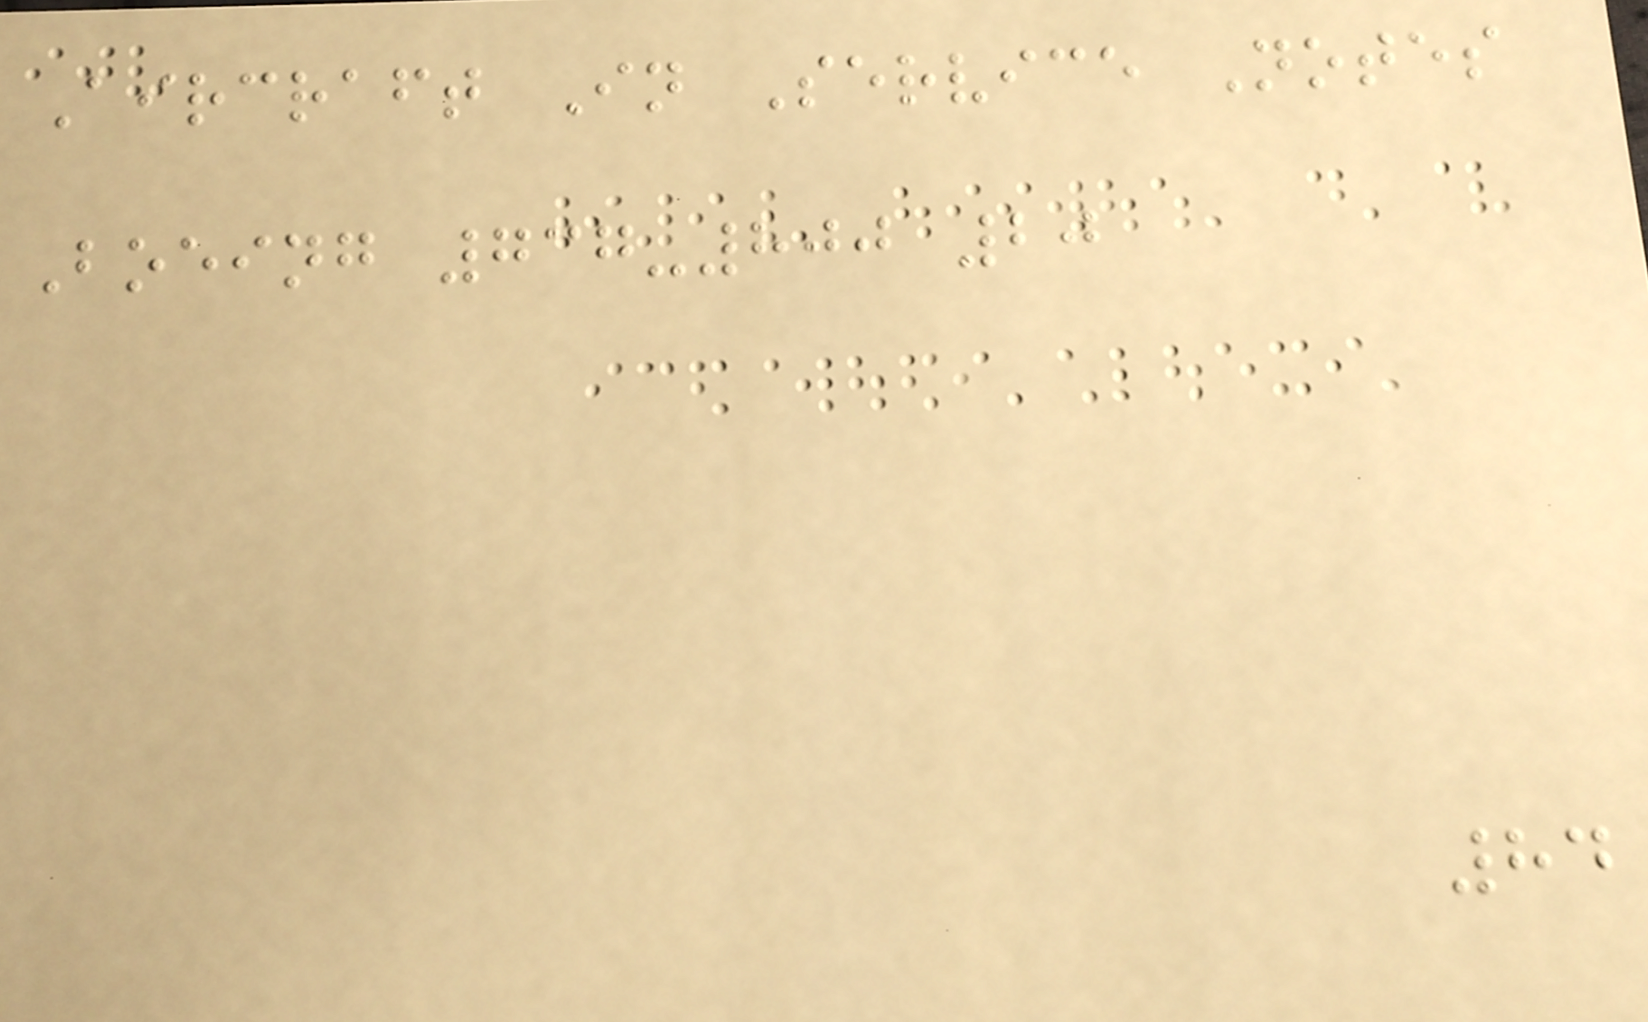Aircraft In Service Notes
Boeing 737-800 20
84
